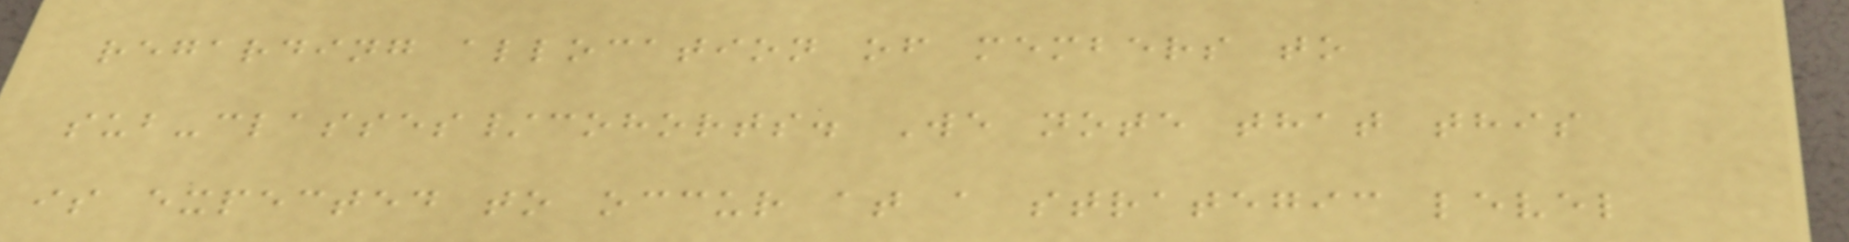regarding allocation of members to
sub-classes/cohorts. We note that this
is expected to occur at a strategic level
